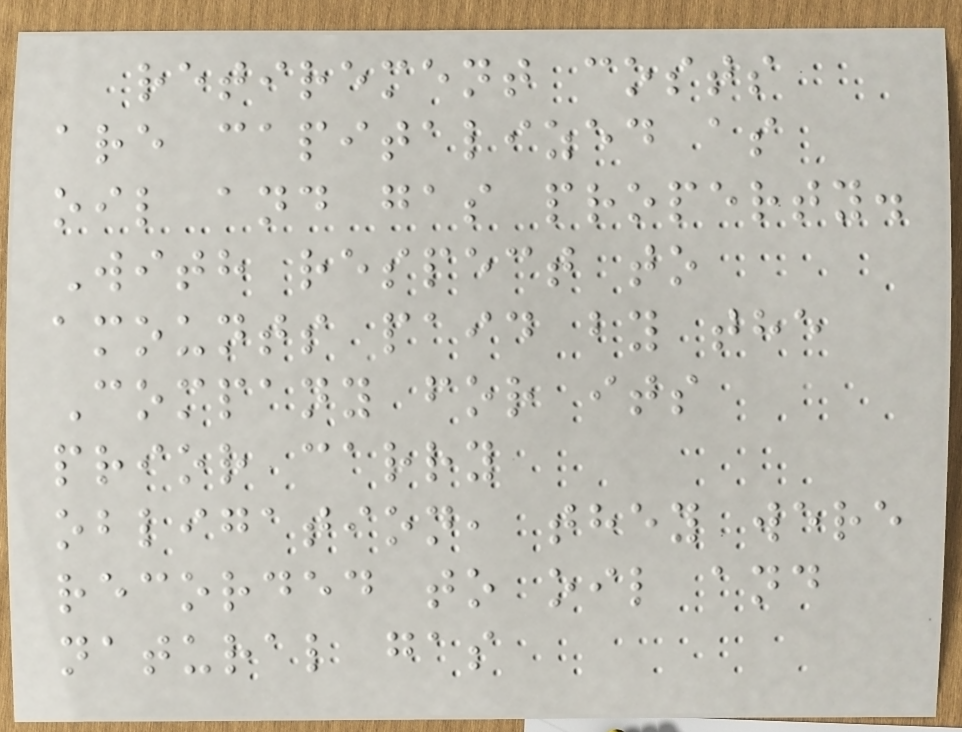retirement costs
are capitalized as
oil and gas property.
With respect to
amounts paid by the
Company for its
prior carry
obligation, they were
recorded to oil and
natural gas
